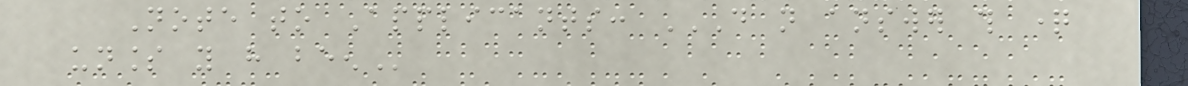Note to Applicants: DO NOT ANSWER THIS QUESTION
UNLESS YOU HAVE BEEN
